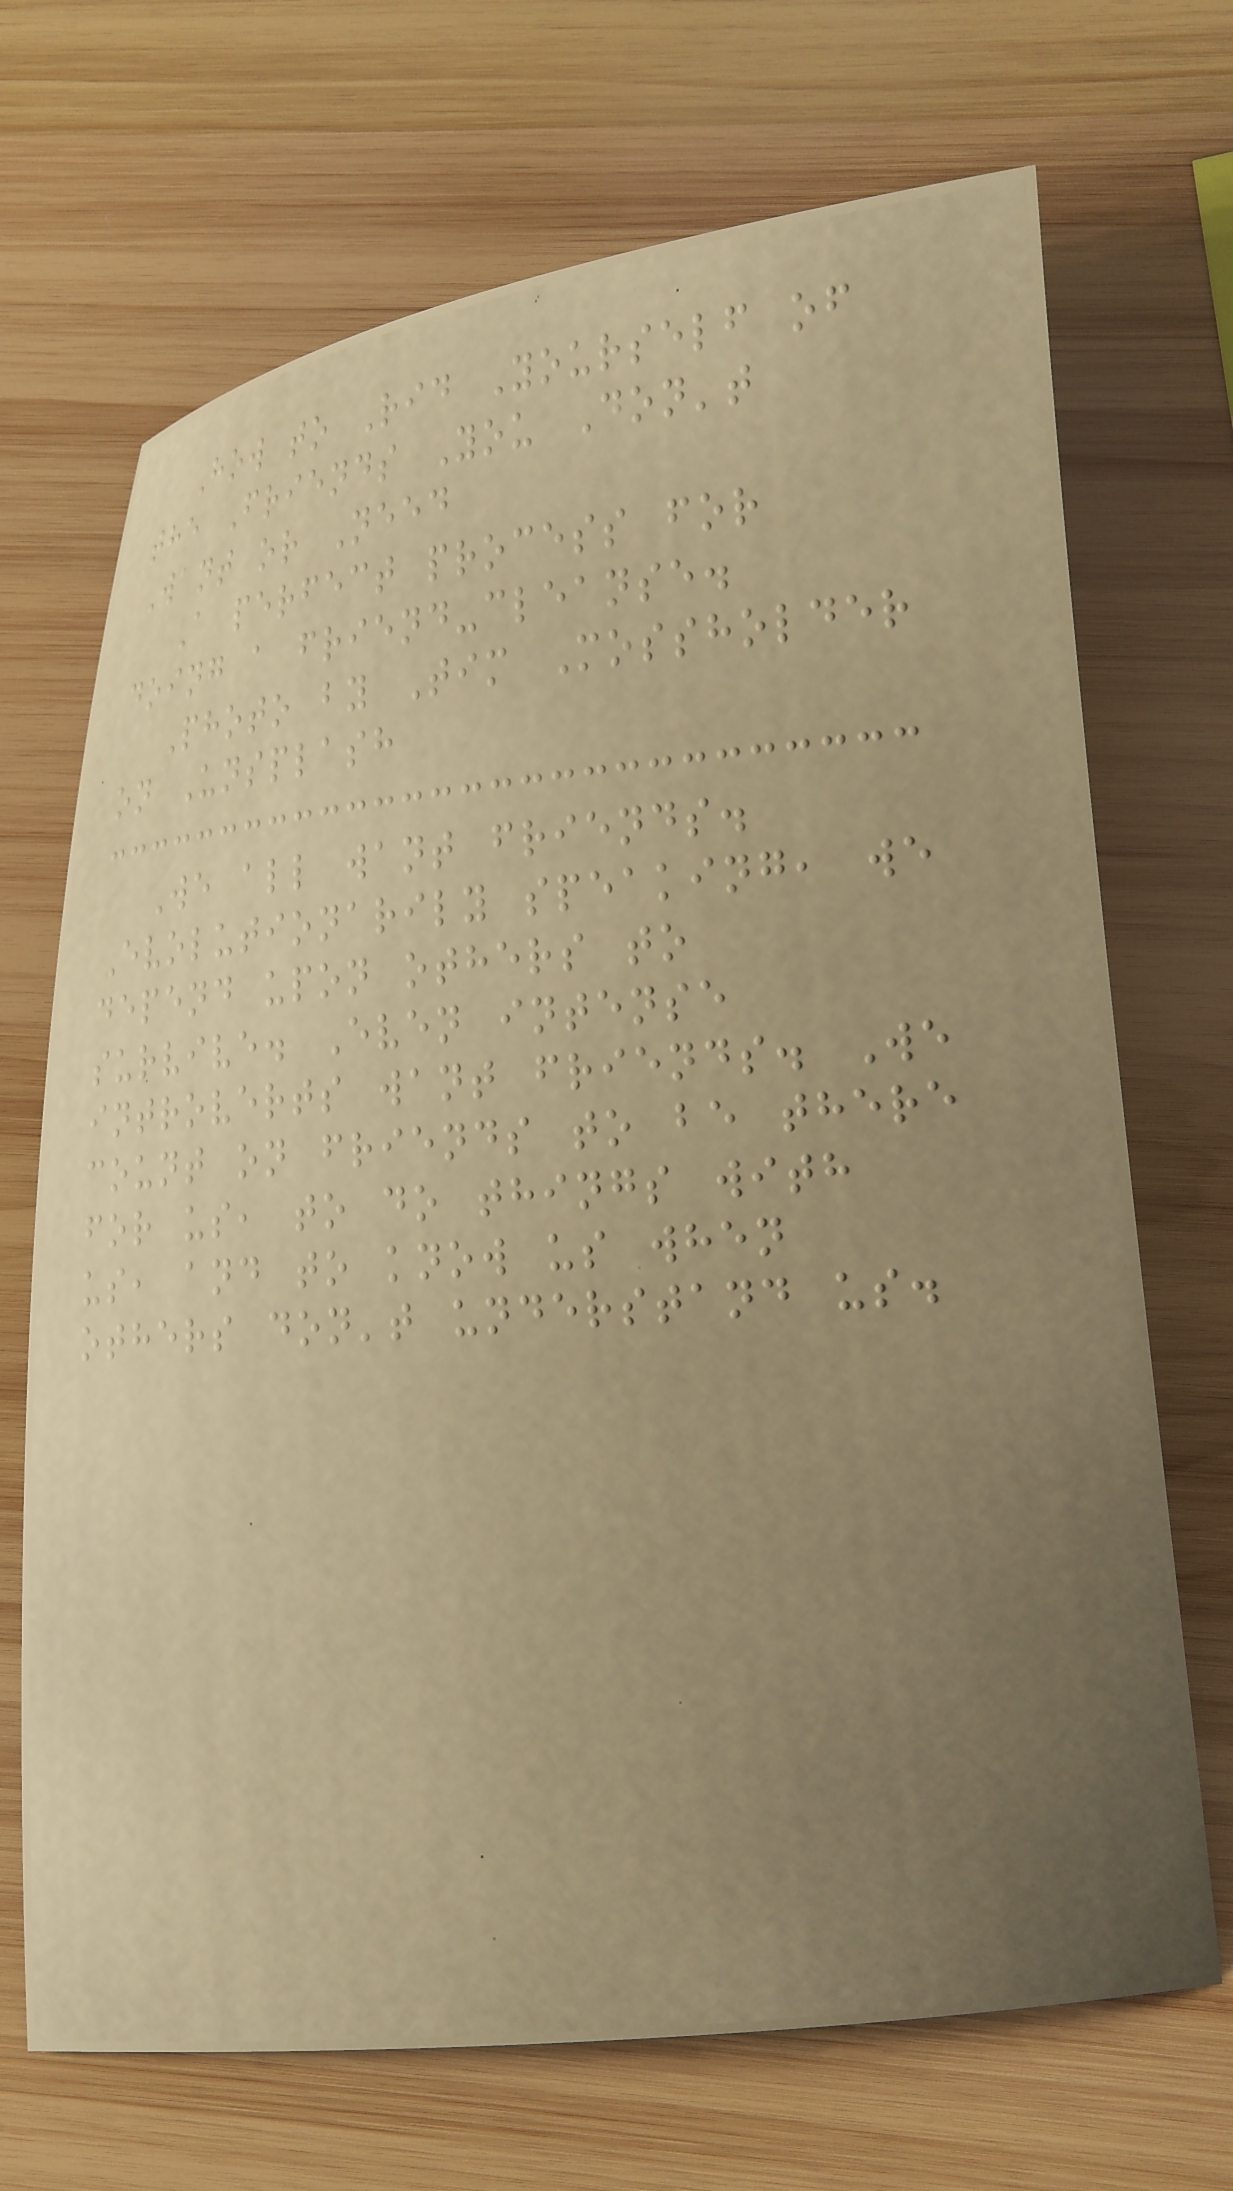How to Rid Yourself of
the Friends You Don't
Want or Need
A perfect process for
doing a friend-cleanse.
Photo by Tim Mossholder
on Unsplash
We all want friends.
Evolutionarily speaking, we
depend upon others to
survive. Even intense
introverts want friends. We
count on friends to be there
for us, to do things with
us, and to know us when
others don't understand us.
